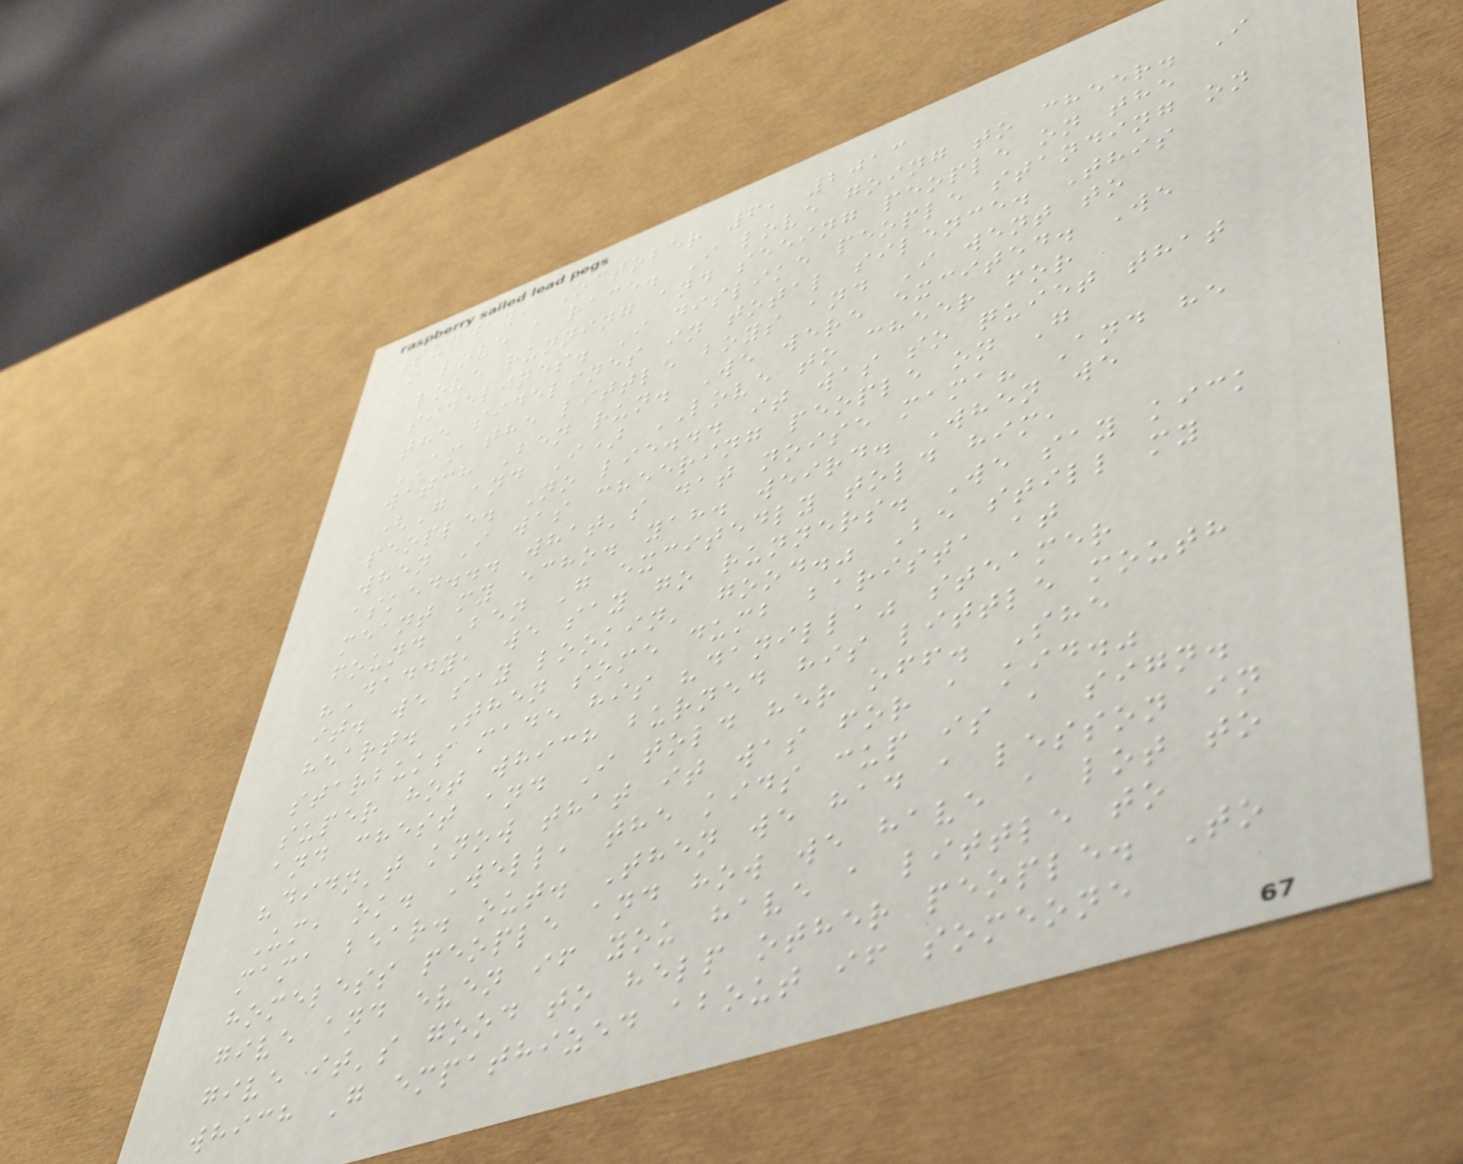Sunday, October 6, 2013
I love a race. I love going to cheer. I
love running and seeing people on the
sidelines. I dislike people standing on
the sidelines in total silence. This
AM the little boys and I went to
watch Ben run. We were excited. We
(G and I) LOVE to cheer for
people. No lie... it was so quiet that
when I was cheering people on G
asked... what's dat noise mama? And he
meant my echo. yah. weird. When we
found Ben G excitedly told him,
"Daddy, we say go runners. We say kick
it. we say lookin' good." Be still my
heart. Then some dumb barista at
starbuks made his "danilla" steamer
super hot which burned his little mouth
and chest and I told her off. She
"didn't know that it was for a kid."
Um, ok. Well, the kids cup is a sign.
mama bear. out. Then we had a lesson in
homeless people and how we have a lot to
give and even if you have a little to
give it's good to help other people. To
which G empathized about if someone
